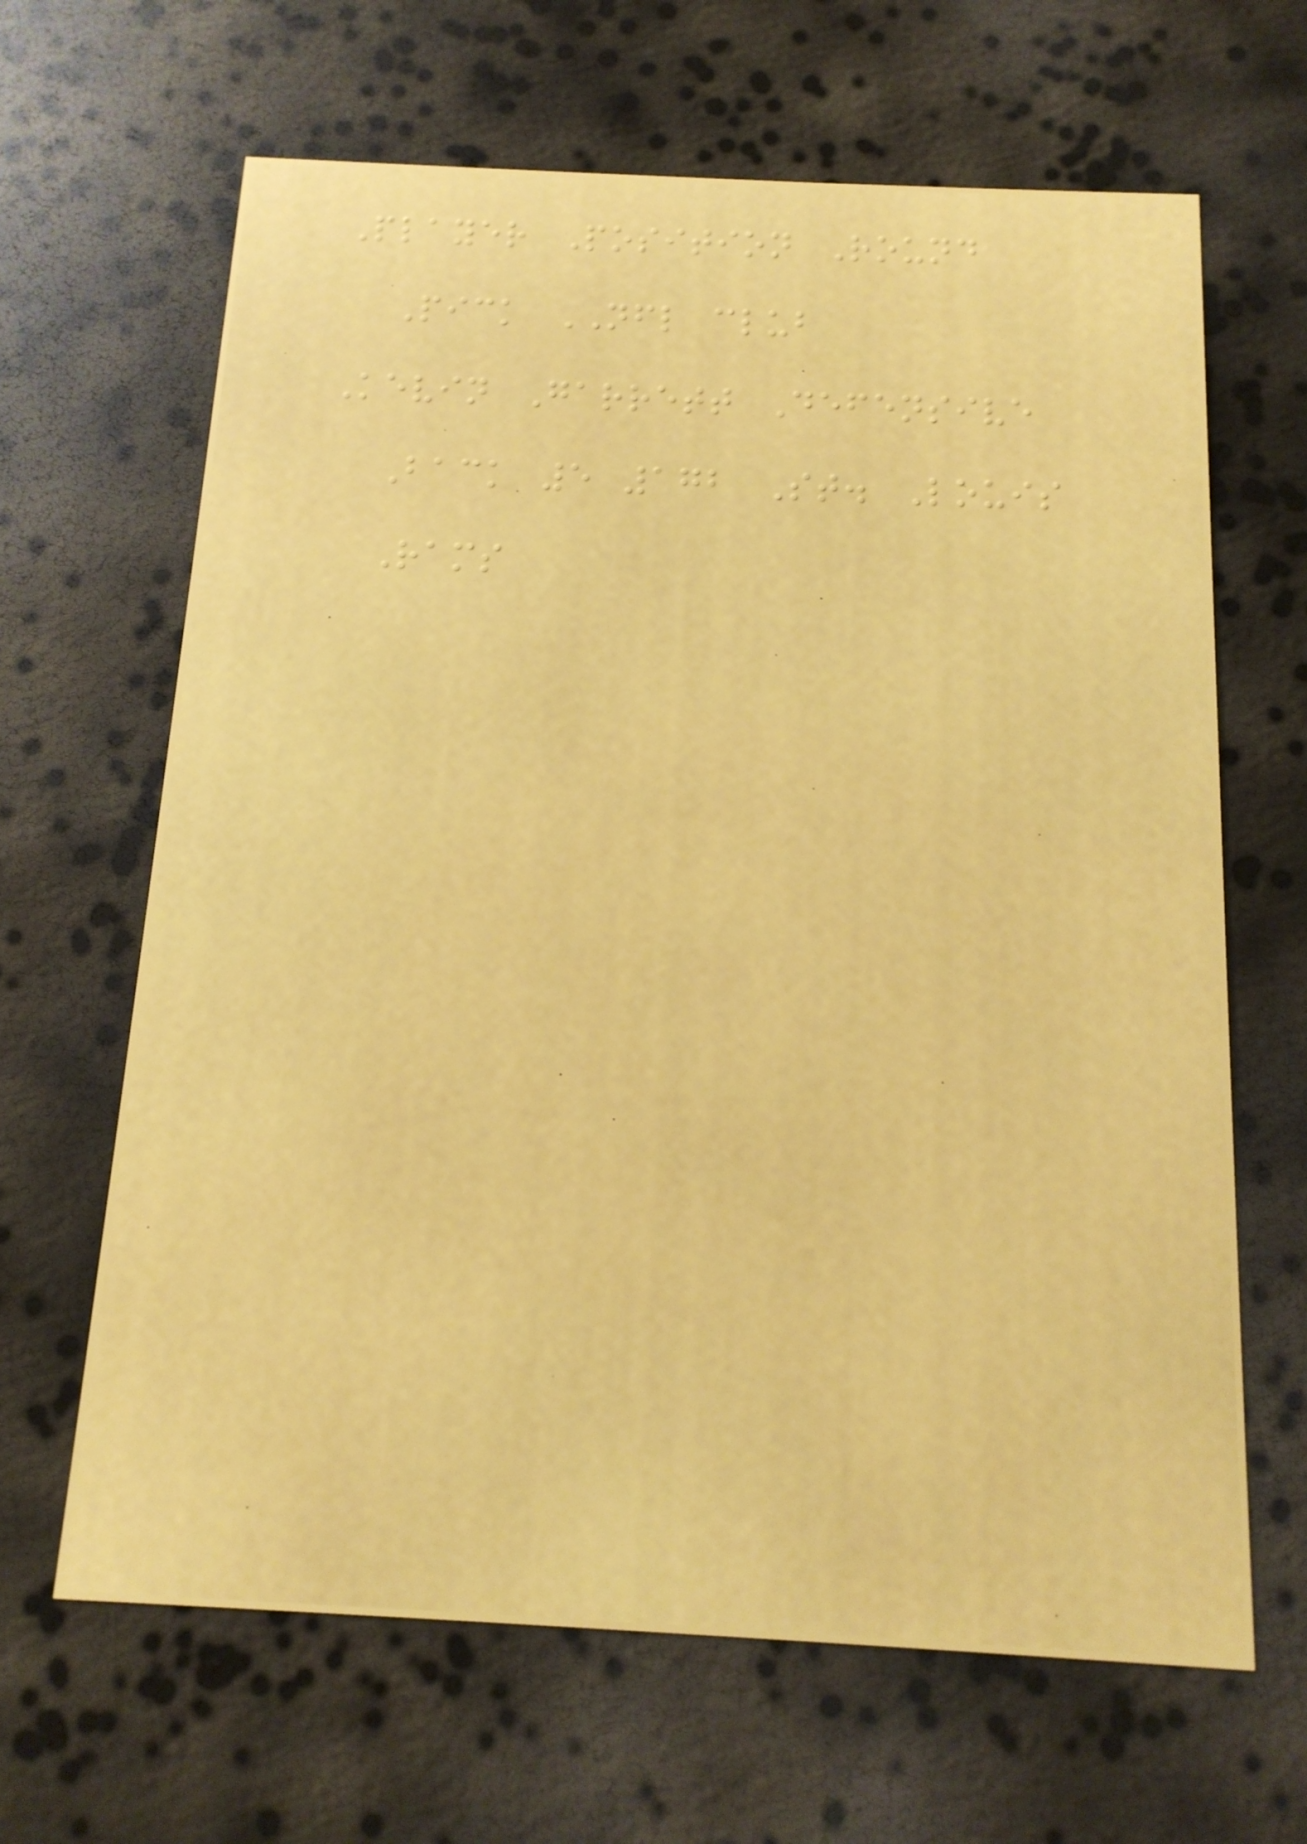Player Position Round
Pick NFL club
Kevin Garrett Defensive
Back 5 172 St. Louis
Rams
